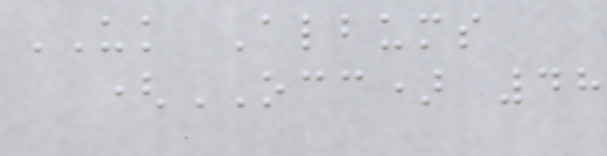UK Albums
(OCC) 48
